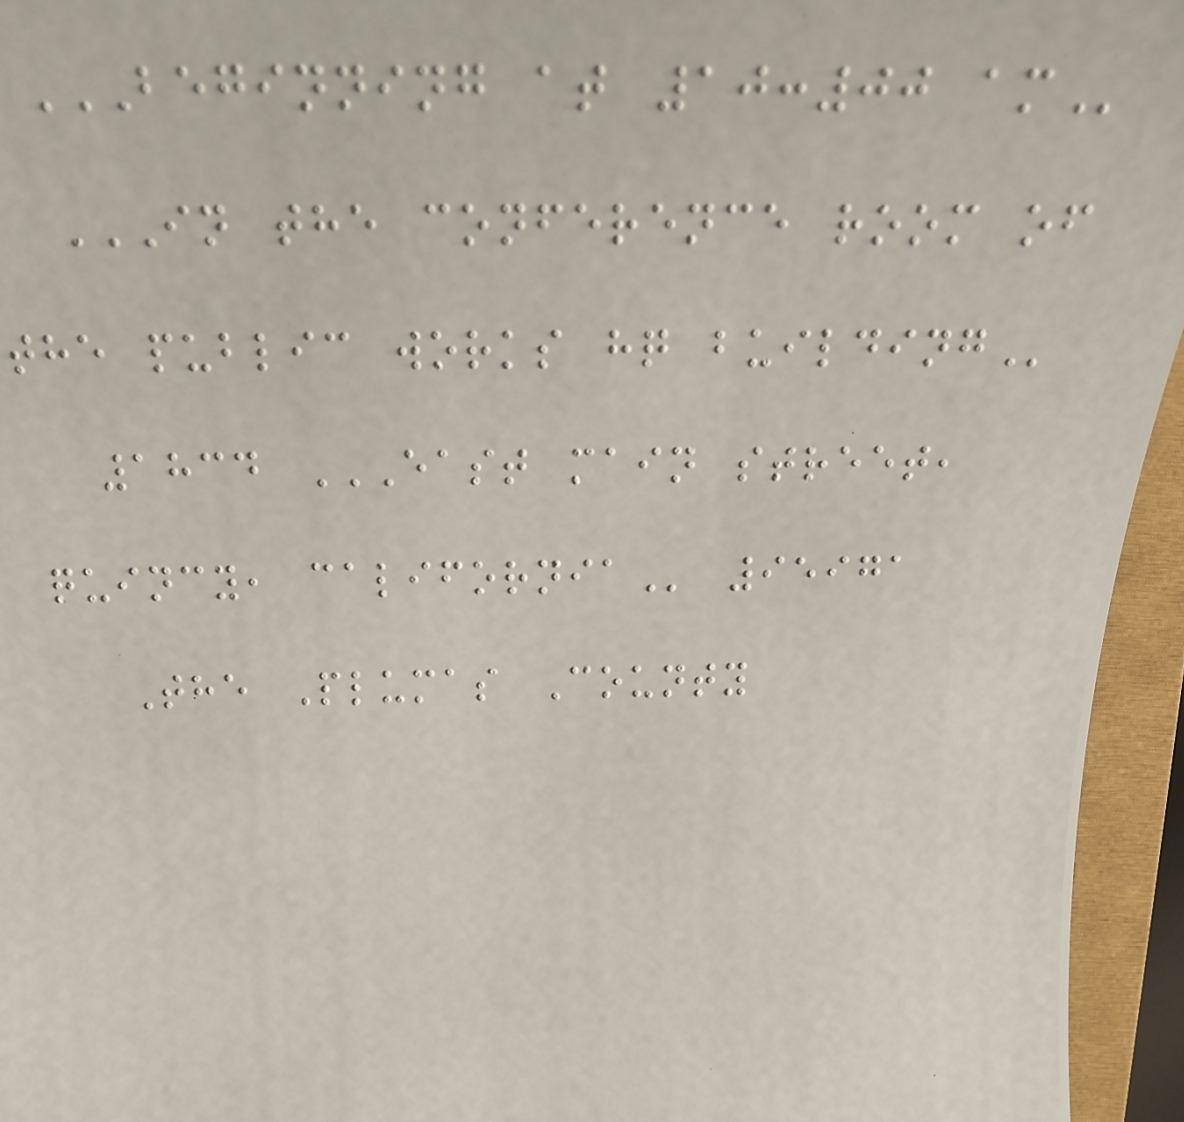BEGINNING AT 10:00 AM
IN THE CONFERENCE ROOM OF
THE PUBLIC WORKS HQ BUILDING
1834 EAST MAIN STREET,
QUINCY, CALIFORNIA 95971
The Plumas County
